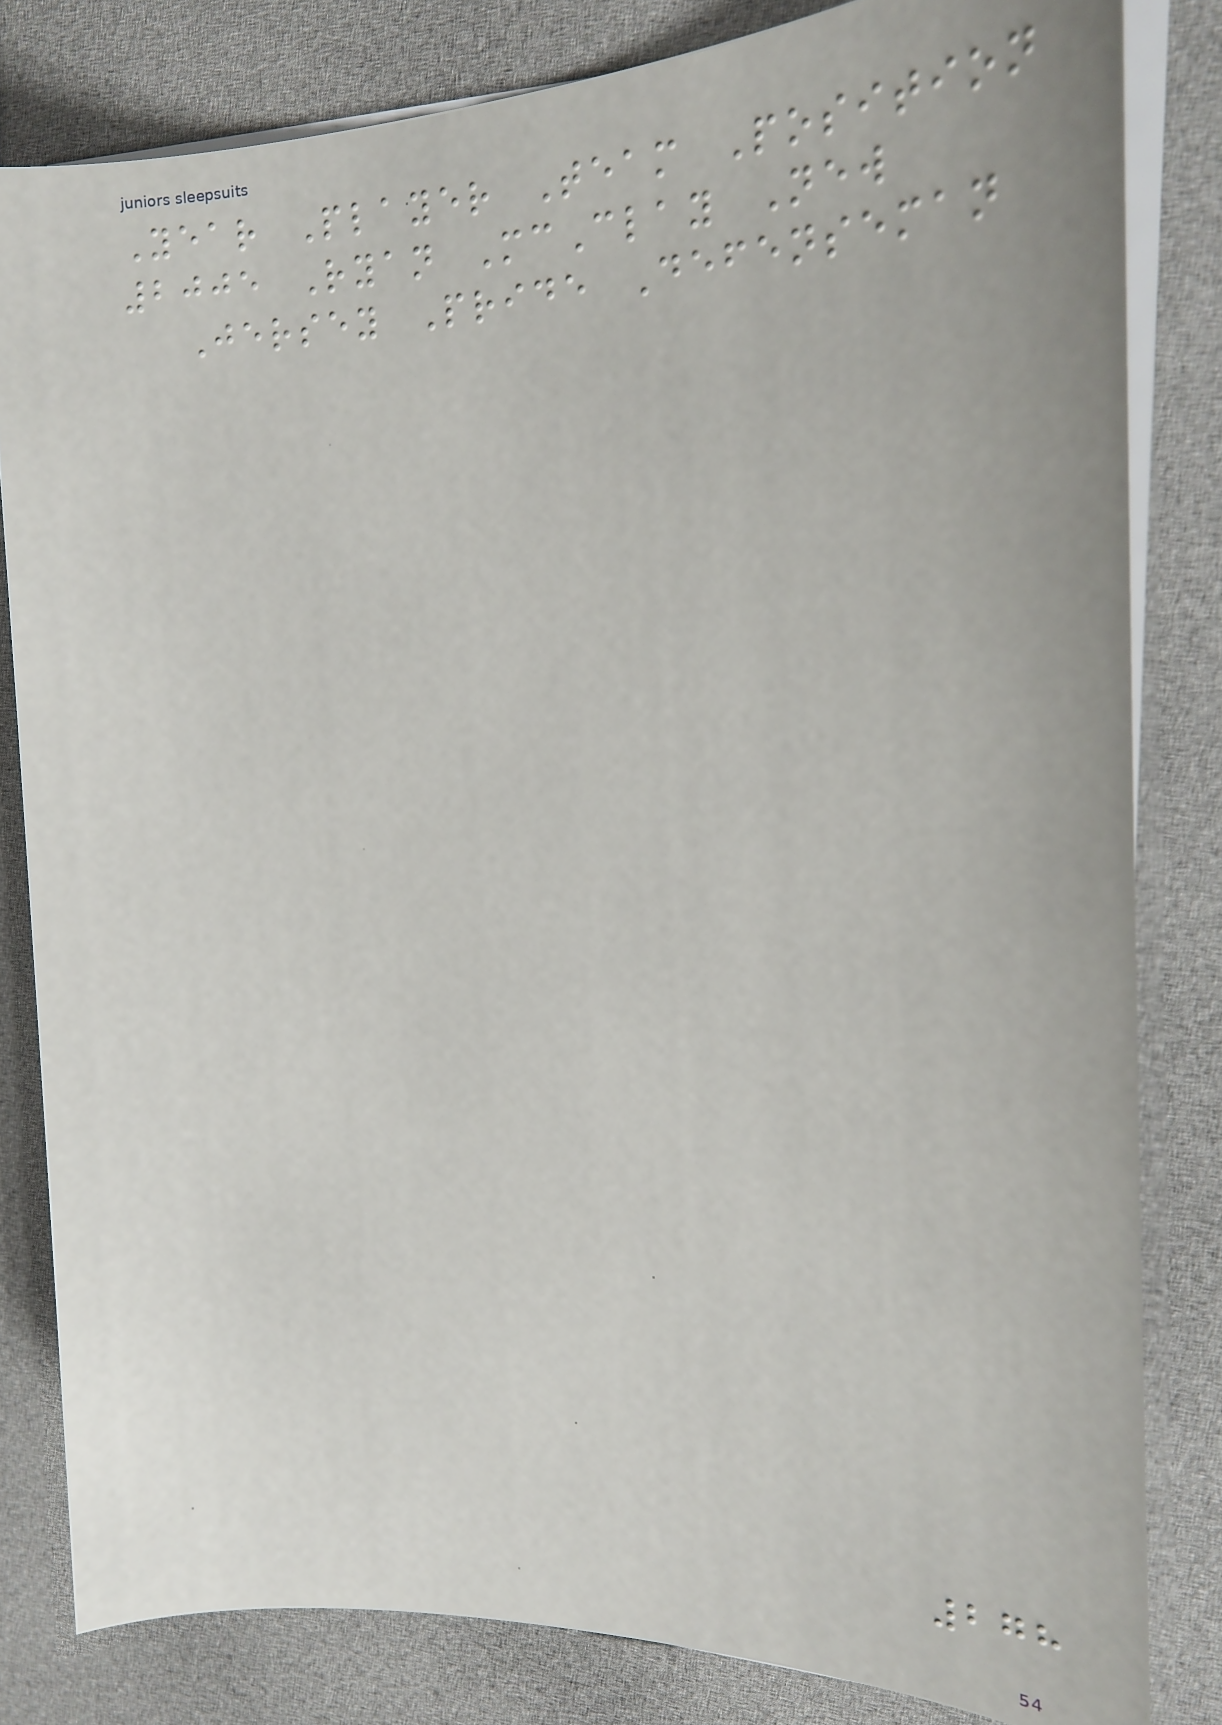Year Player Team Position
2005 Ryan McClay New
Jersey Pride Defenseman
278
